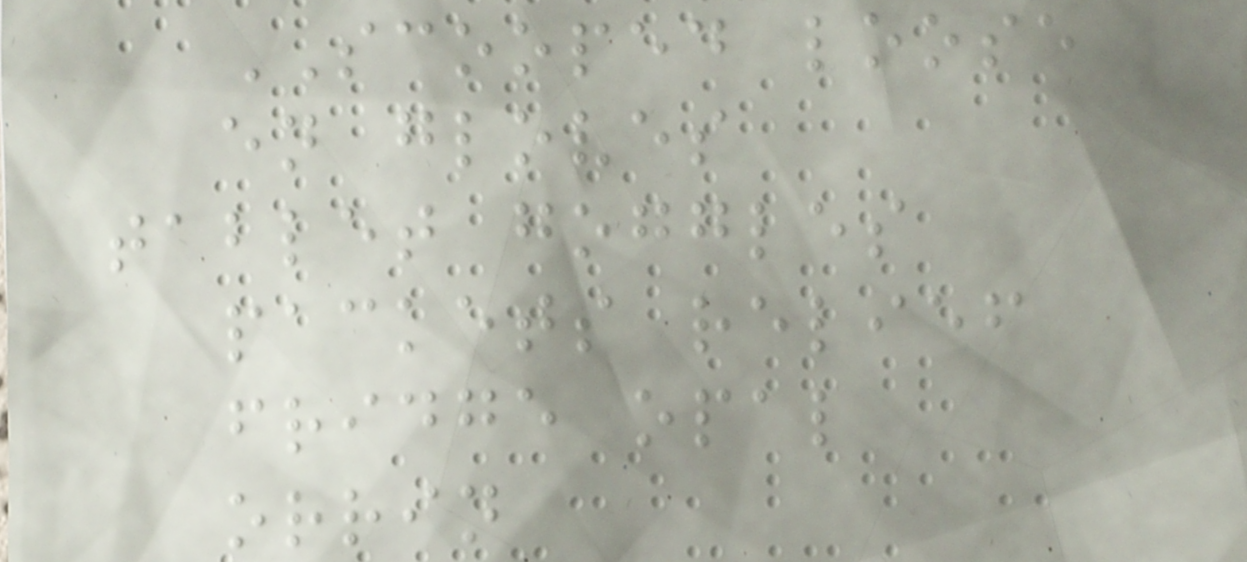SCOOPED loose
en gloves
tablet goggles
packets relief
fridge opal
orrin
